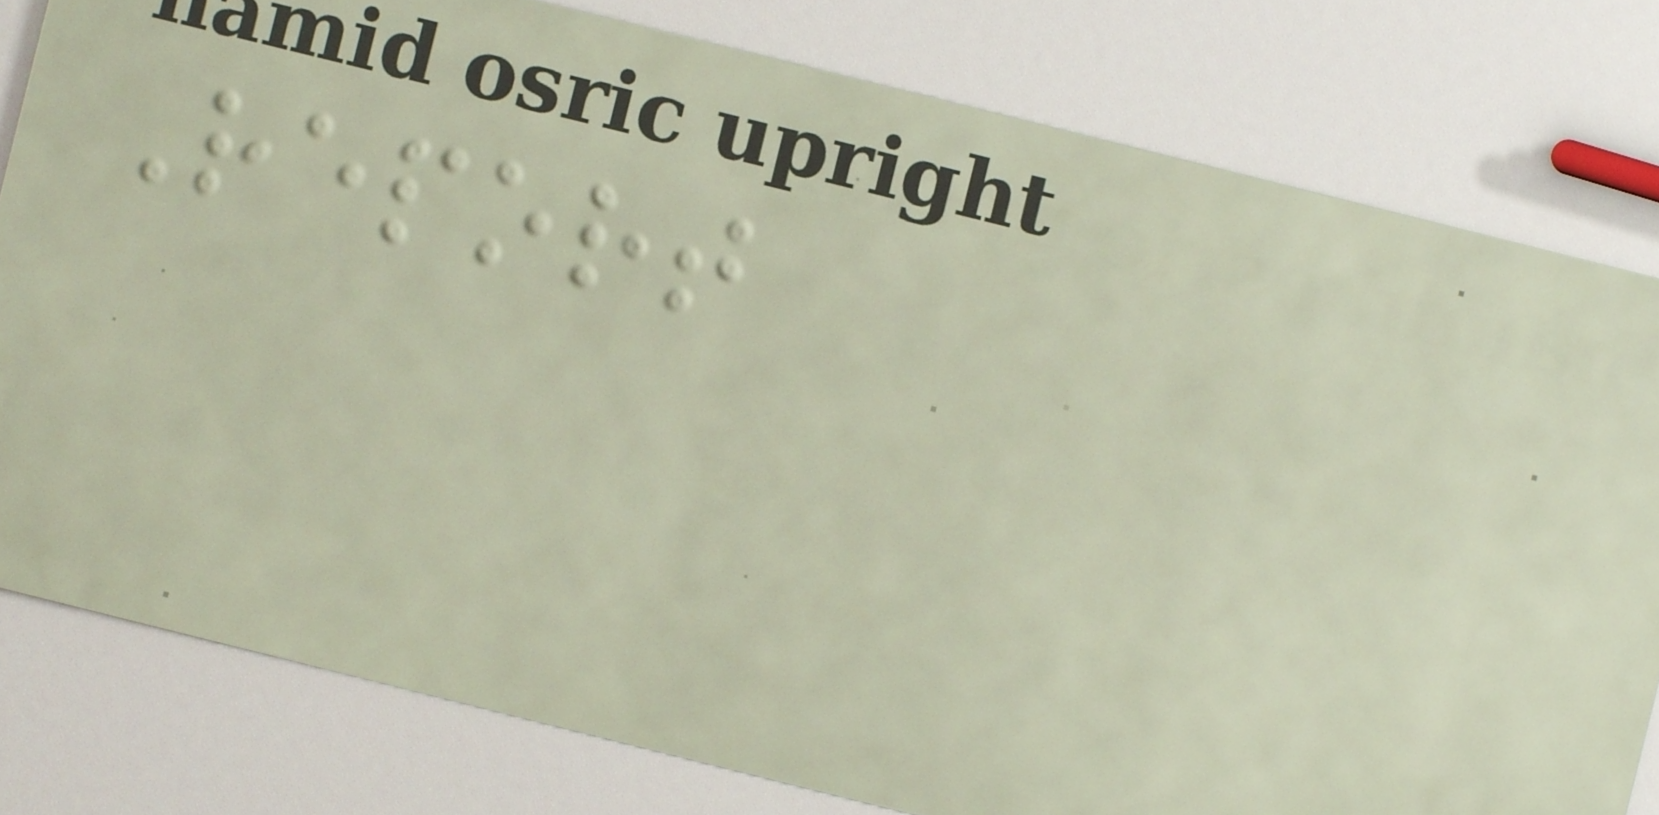Report
